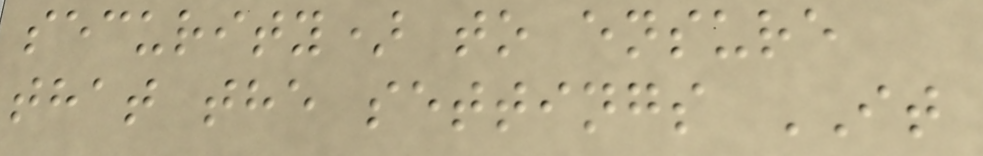security) to ensure
that the settings IT
